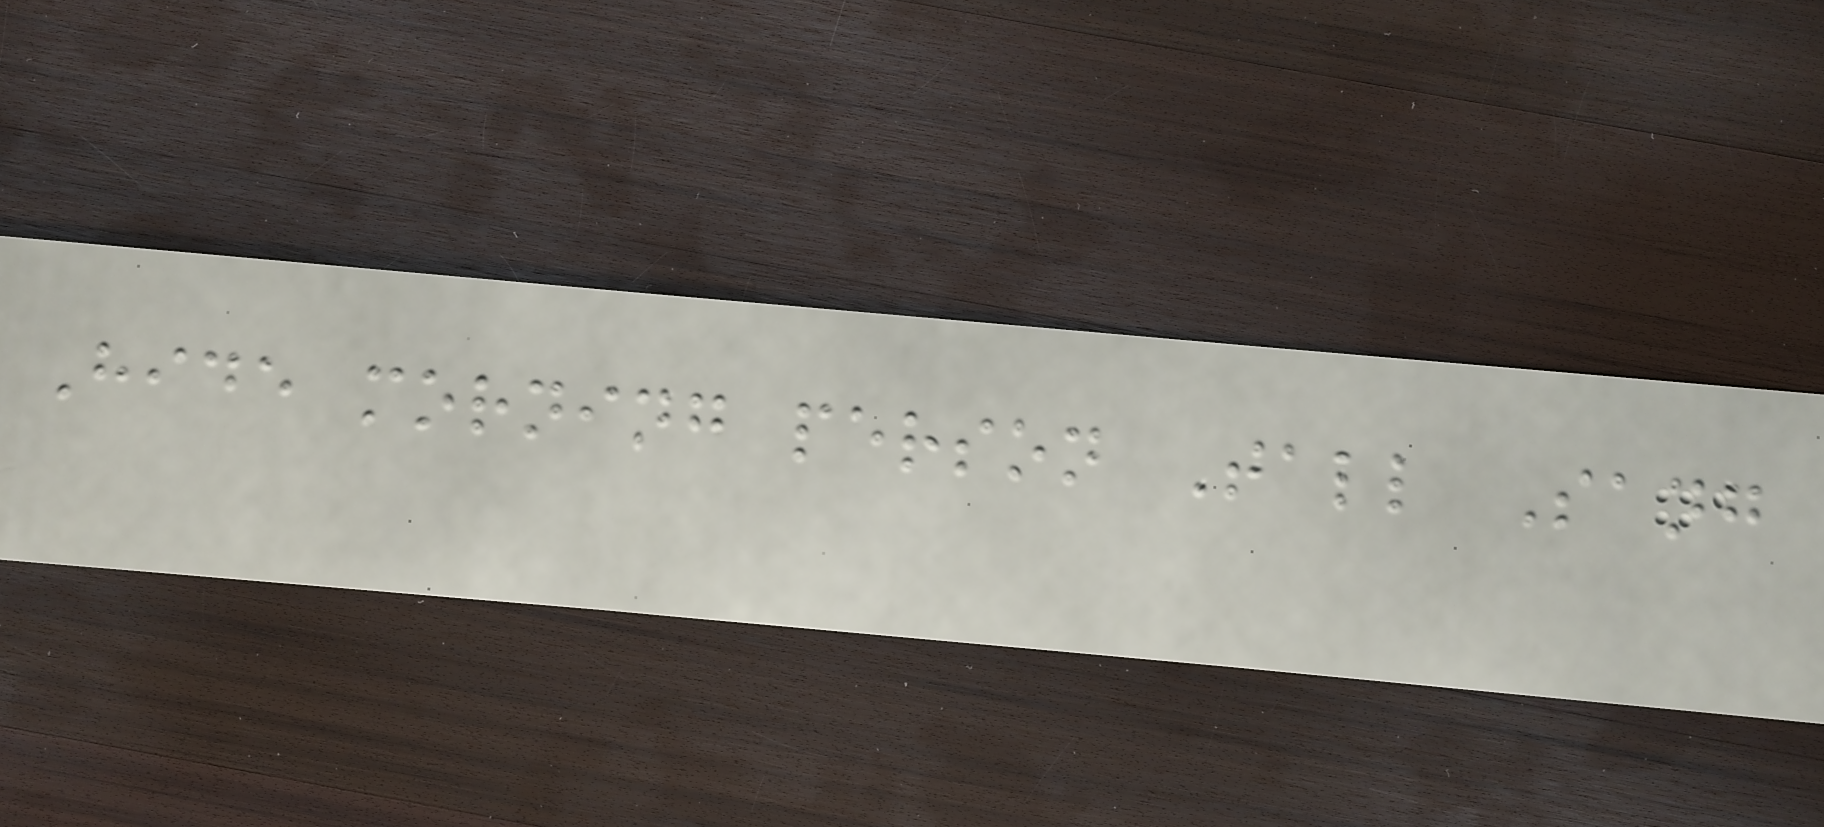Hide morning person Tall Sang
